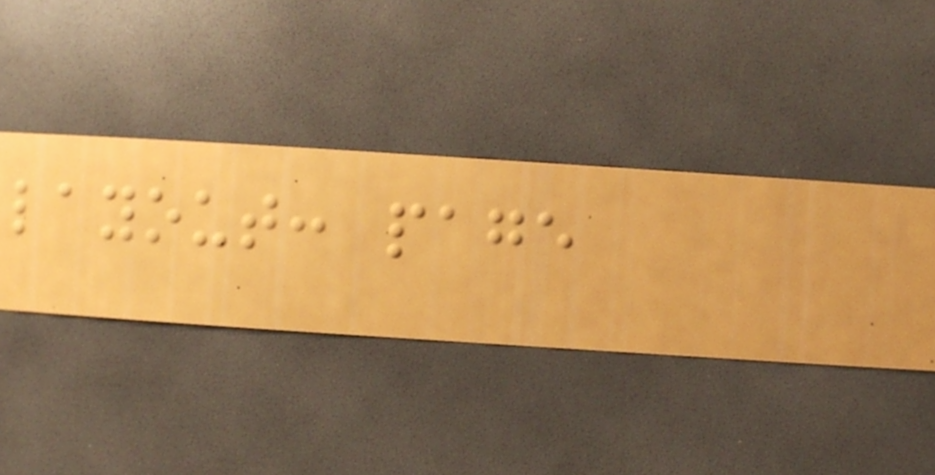layout: page
